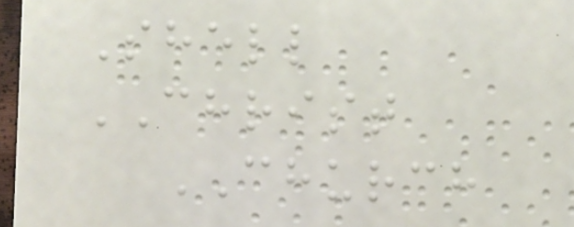Shell
CHRIST
CHURCH
